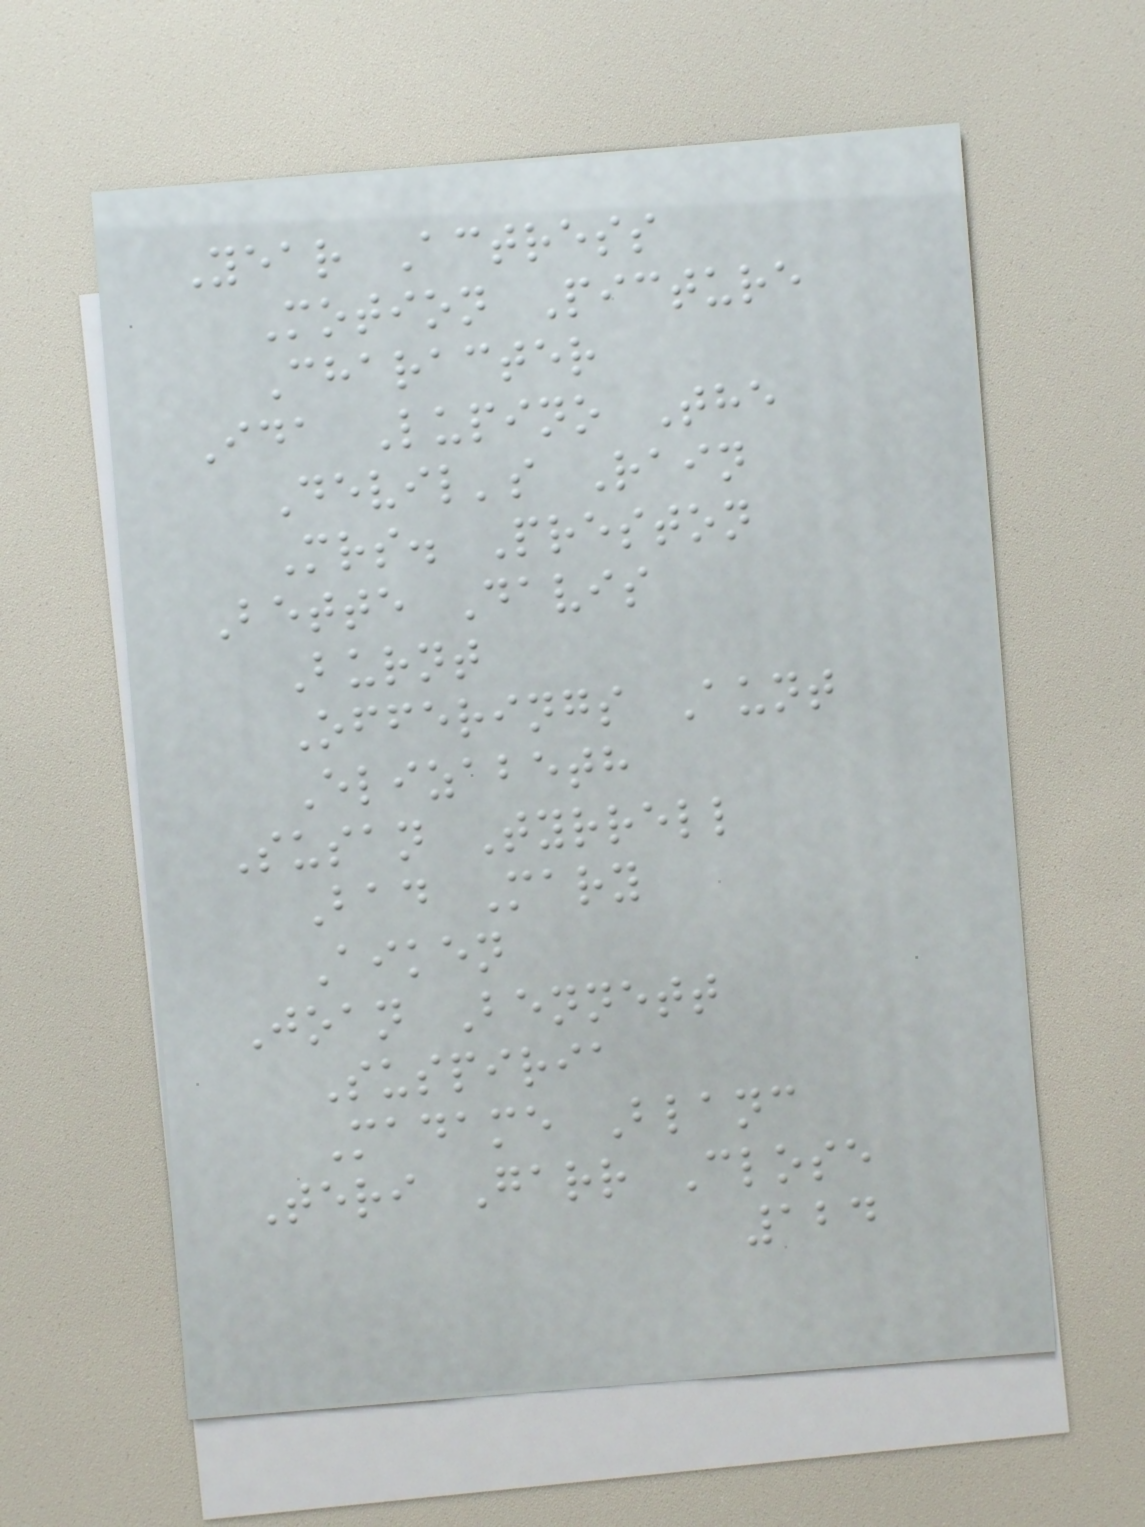Year Actress
Motion Picture
Character
Ida Lupino The
Devil's Rain
Mrs. Preston
Bette Davis
Burnt
Offerings Aunt
Elizabeth
Susan Tyrrell
Bad Mary
Aiken
Joan Bennett
Suspiria
Madame Blanc
Teri Garr Close
124
